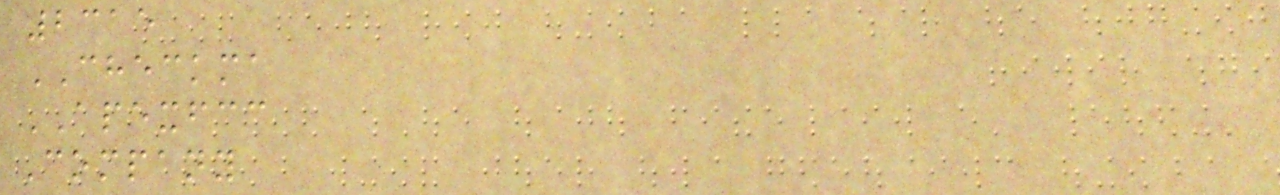2315
CHECKMA
APEXFCC
Company
